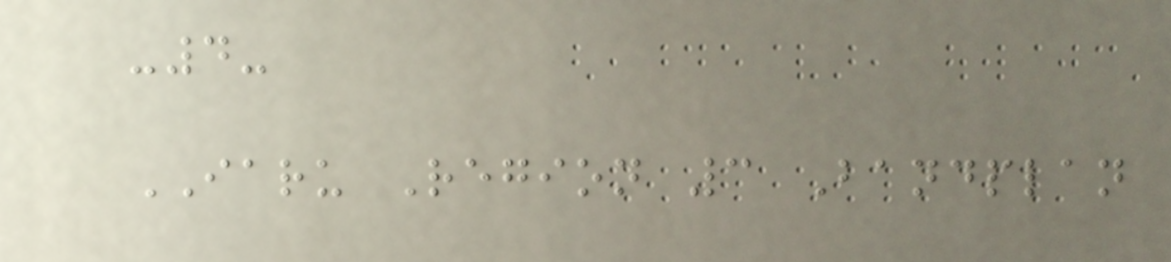-4-
IARU Region 3 Bandplan
